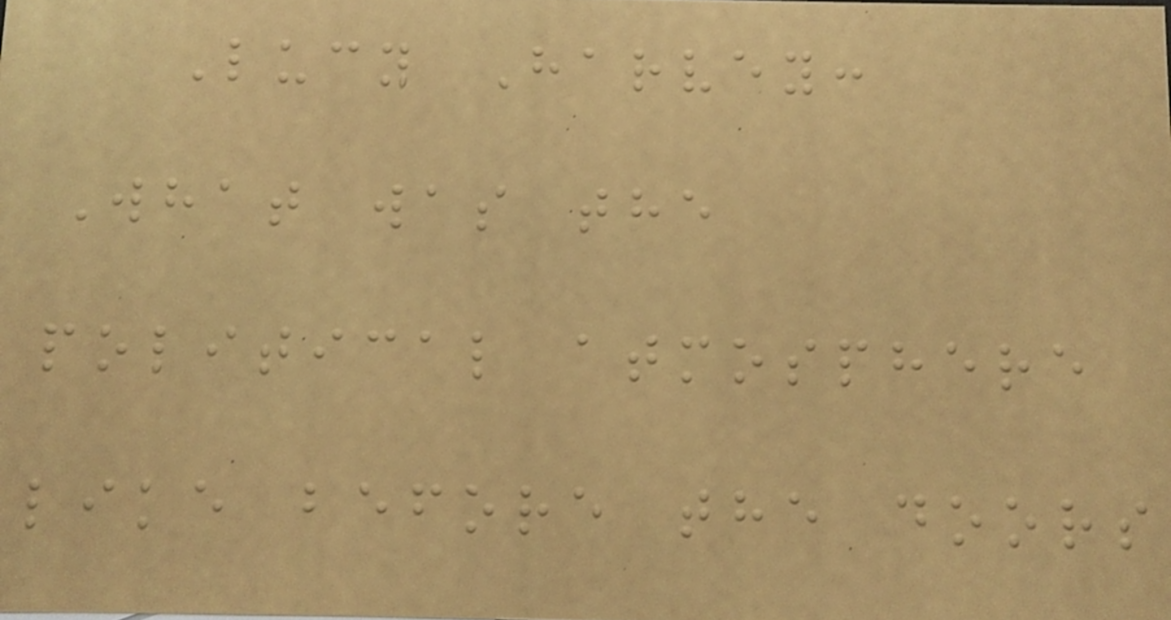Lucy Harvey:
What was the
political atmosphere
like before the doors
